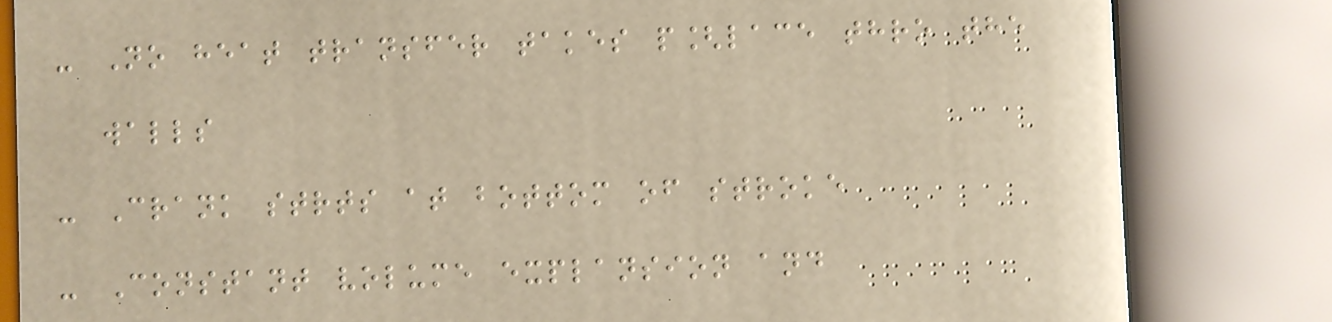- No heat transfer takes p[lace thro the
walls
- Crank strts at bottom of stroke
- Constant volume explansion and
